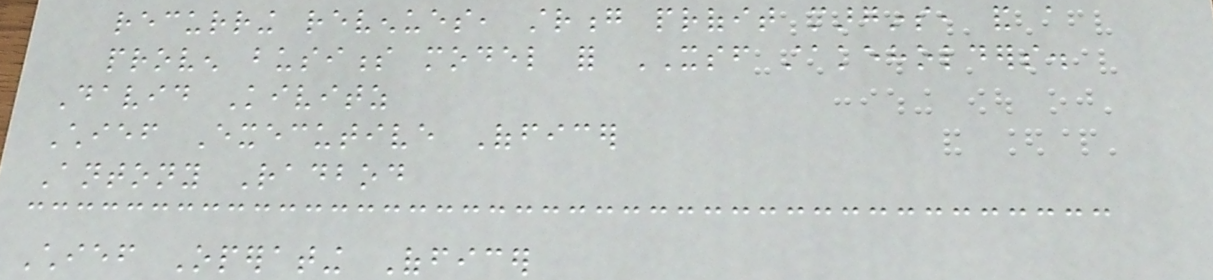recurring revenues, strong profit margins, and a
proven business model for XSF stakeholders.
David Kivitz
Chief Executive Officer
Antony Radbod
Chief Operating Officer
